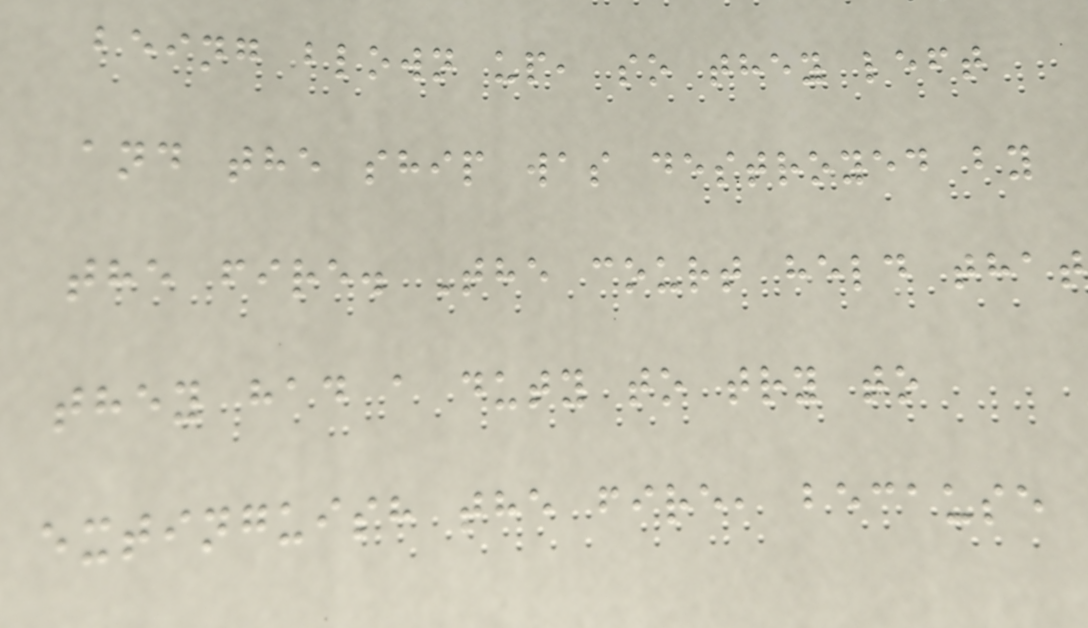being blown up, so they left
and the ship was destroyed by
the fire. The court held that
they had a duty to try to
extinguish the fire, because
